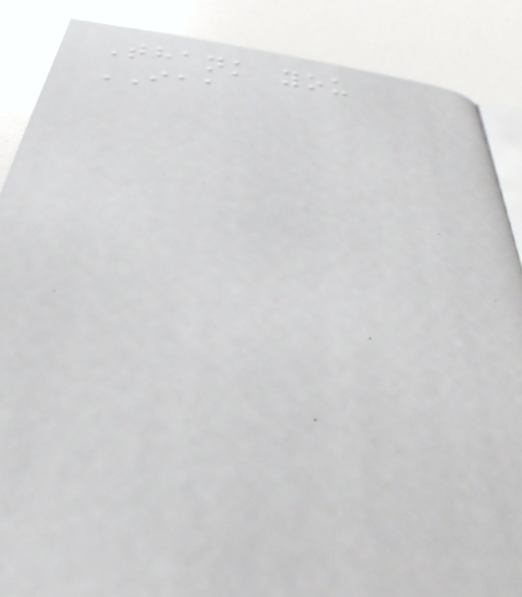Thank you
IAA
